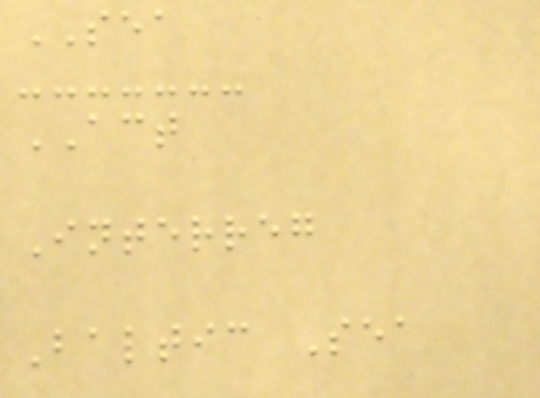SEA
ACT
Interreg
Baltic Sea
